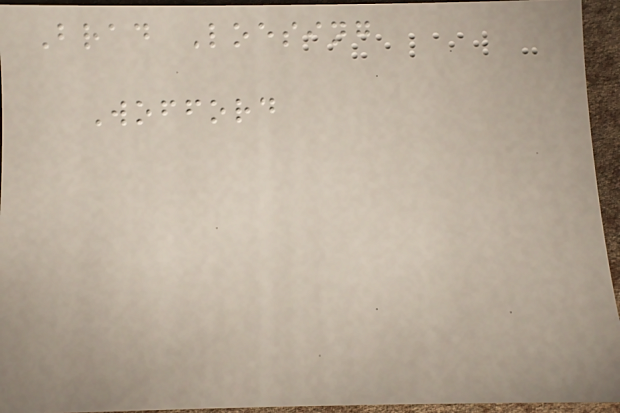Brad Loesing
Wofford
